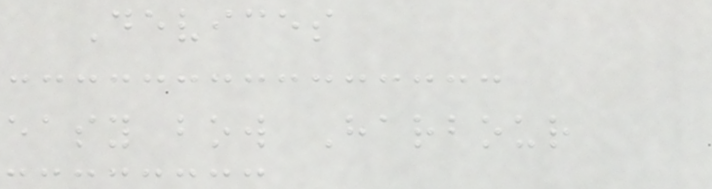Devices
easy bow Harbour
